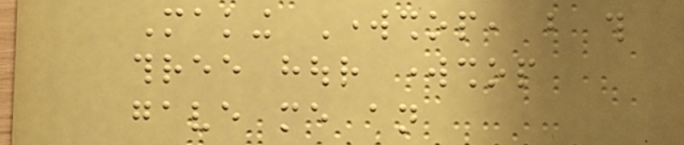Making Workshop, but this
three hour workshop
gave me an
